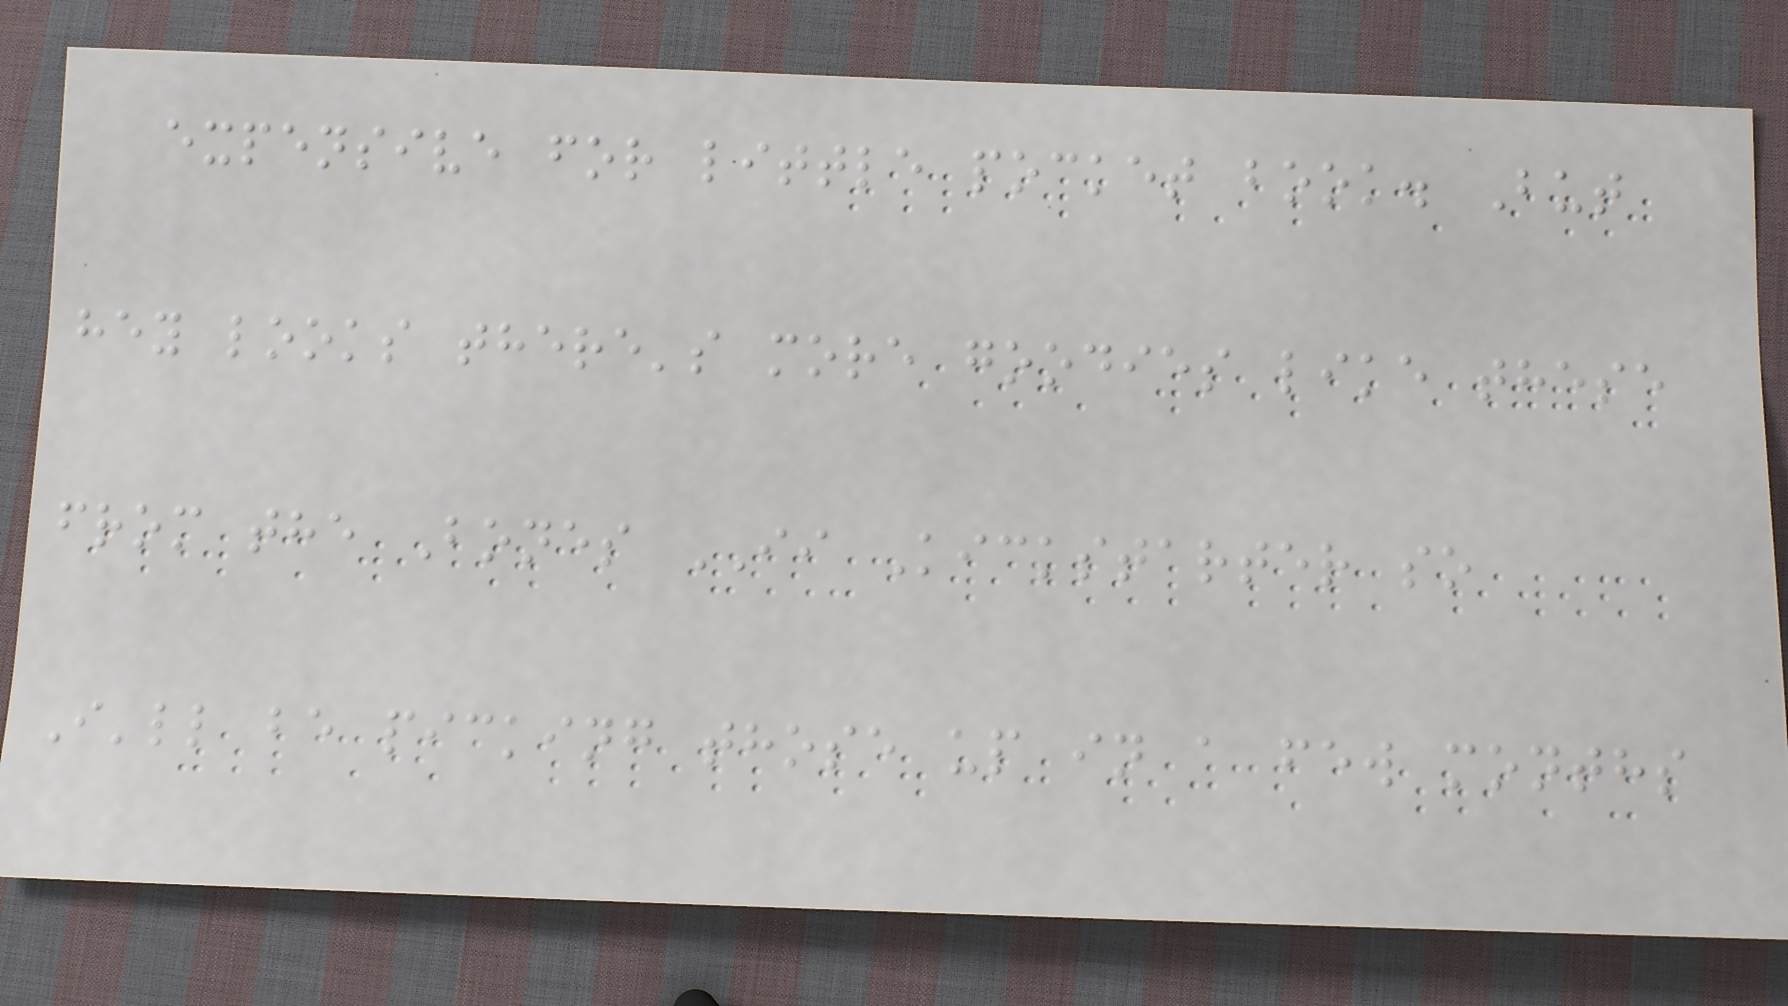expensive for little pocket book. But
hey looks there's more goodies like these
from the Bones II Kickstarter so
I'll be picking those up in a few months
